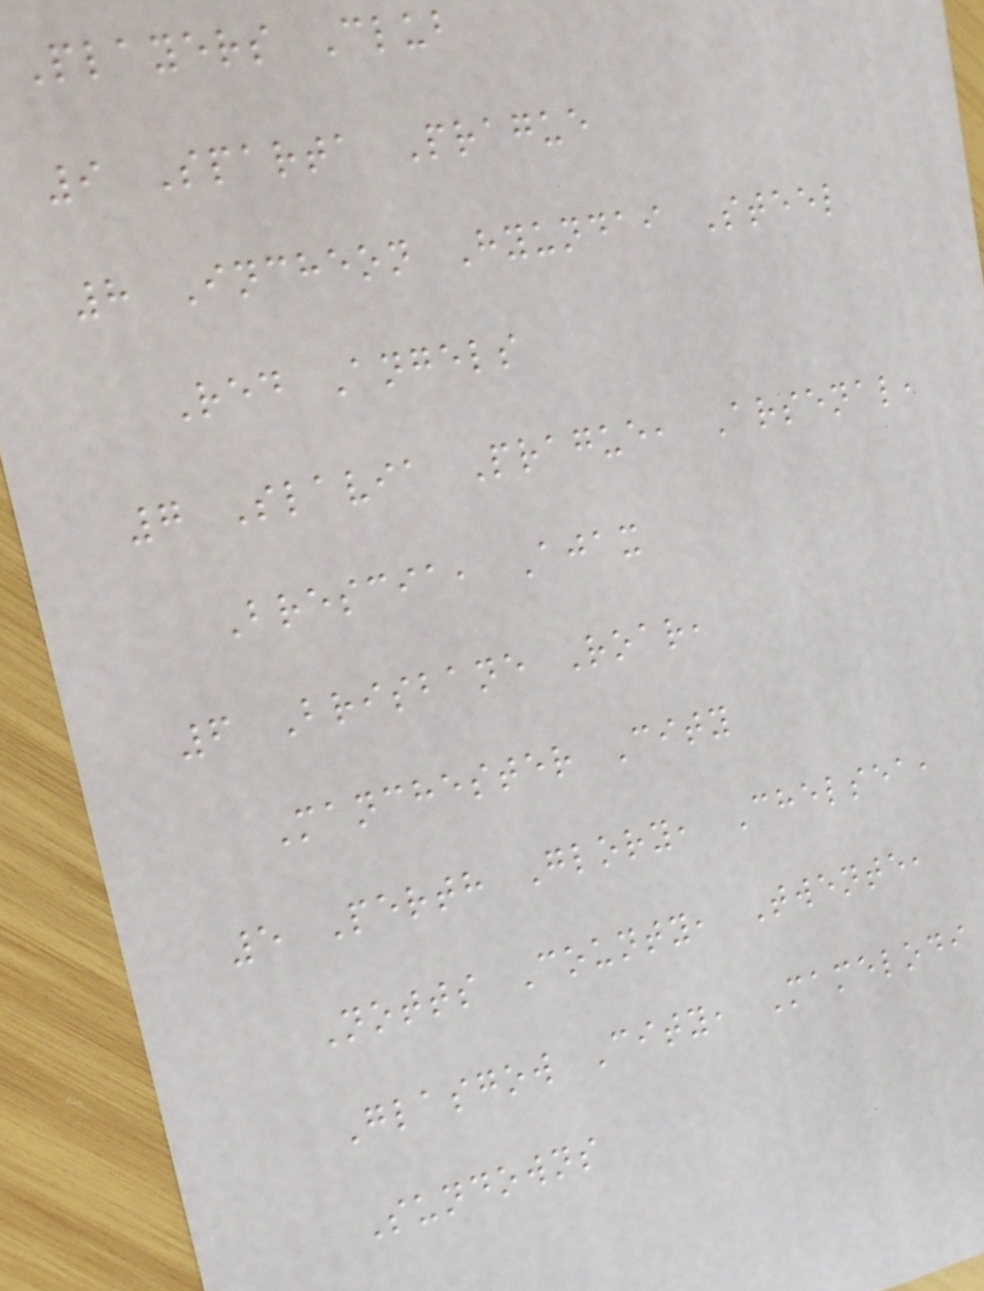Players Club
9 Sparta Prague
8 Incheon Hyundai Steel
Red Angels
7 Slavia Prague, Arsenal,
Brescia, Ajax
6 Brisbane Roar,
Manchester City
5 Perth Glory, Chelsea,
Notts County, Twente,
Glasgow City, Mamelodi
Sundowns
